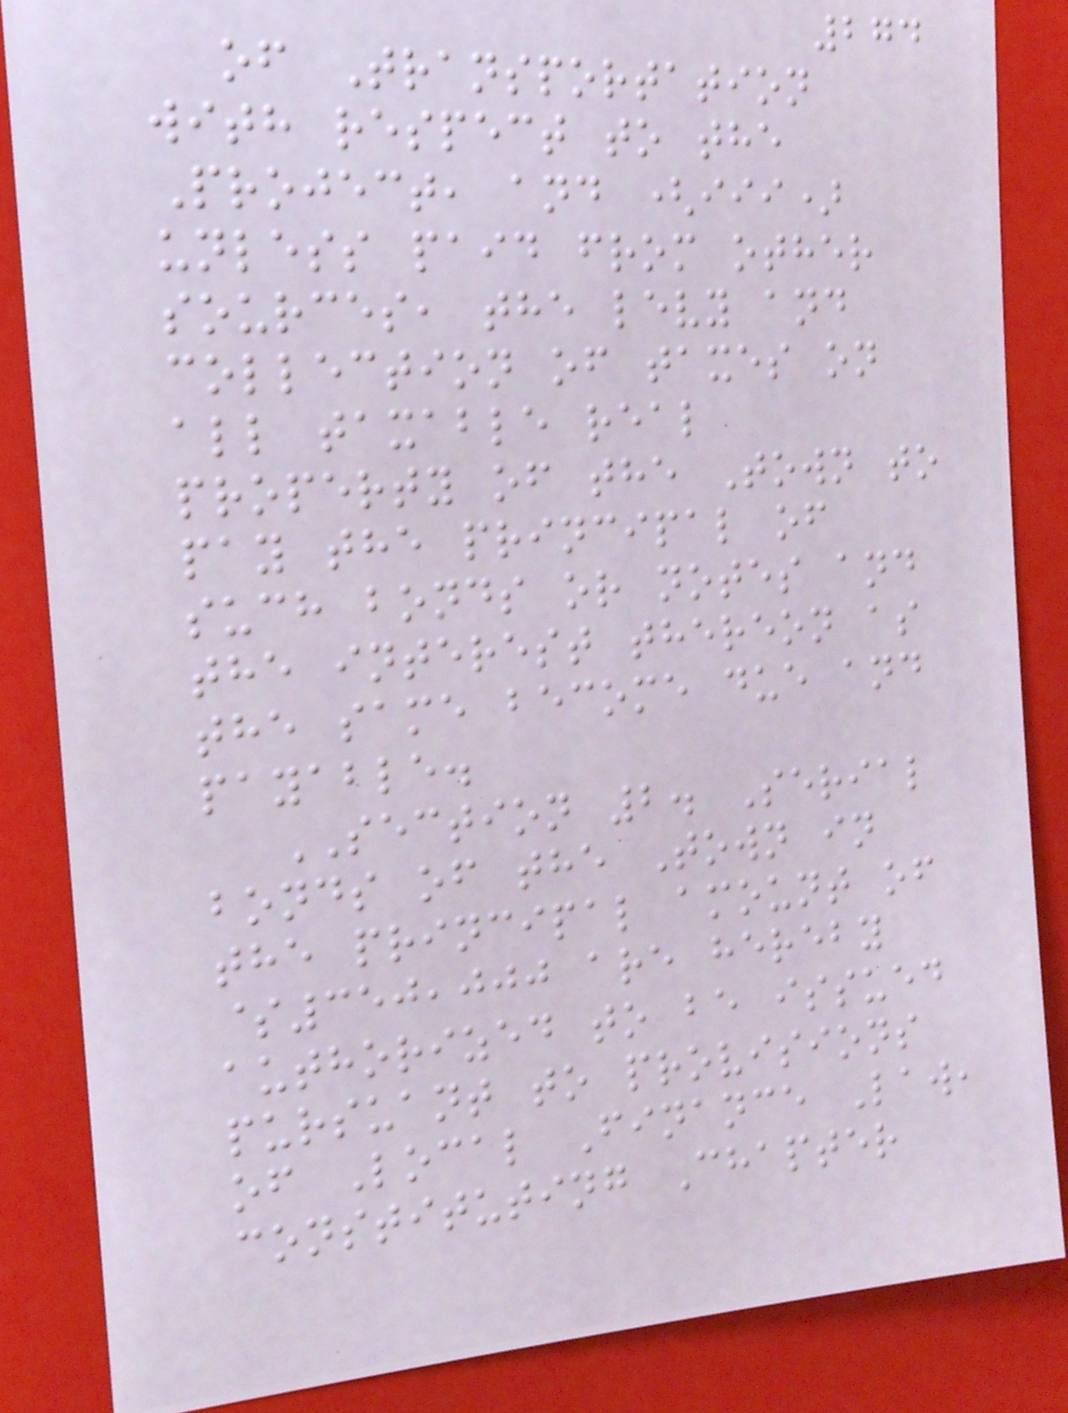274
of Transportation
with respect to the
Project, and (iii)
unless paid from other
sources, the levy and
collection of taxes on
all taxable real
property of the Town to
pay the principal of
such bonds or notes and
the interest thereon as
the same become due and
payable.
SECTION 2. Serial
bonds of the Town in
the principal amount of
$350,000 are hereby
authorized to be issued
pursuant to provisions
of Local Finance Law,
constituting Chapter
